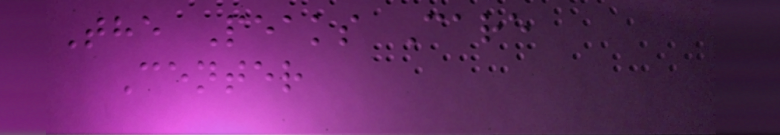The Peaks Care
Center
